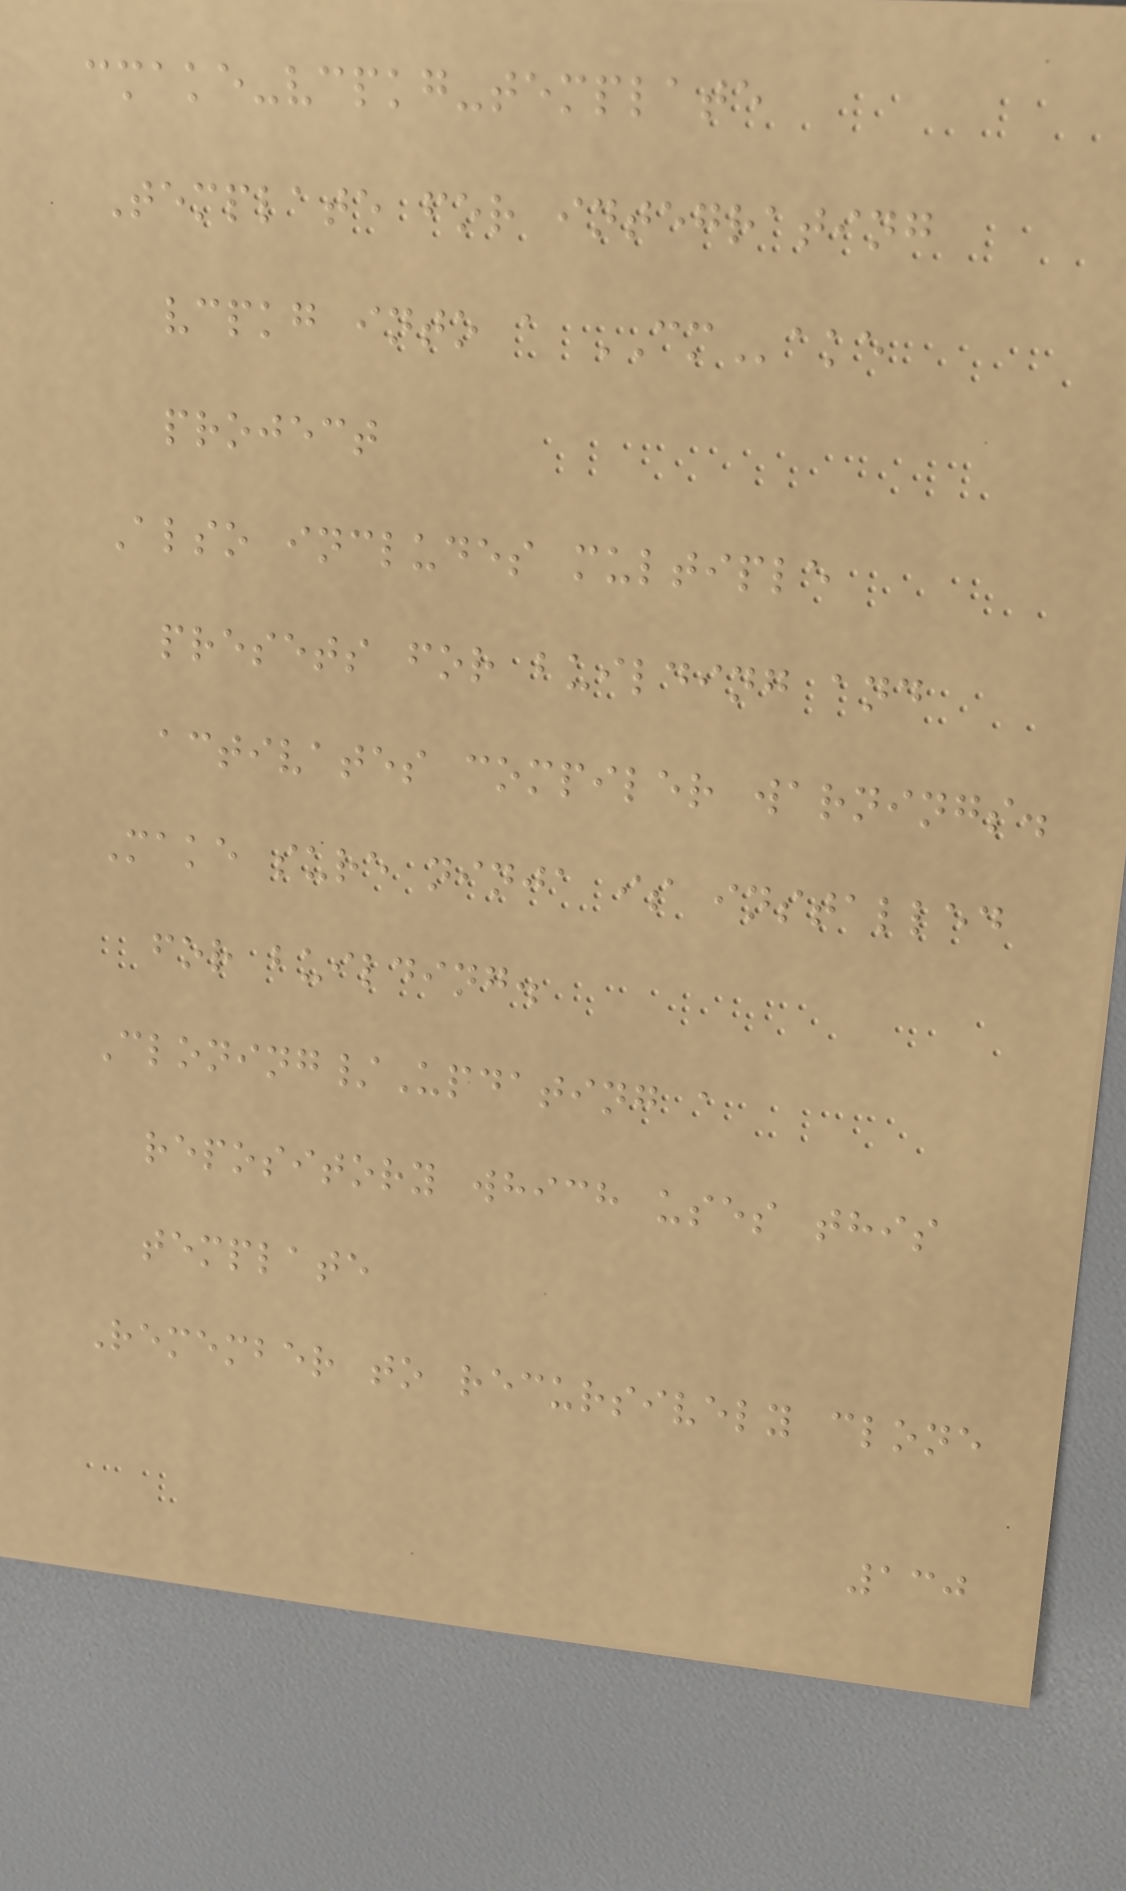cmake-vcpkg-template
Template for integrating
vcpkg into a CMake
project
Also includes multiple
presets for building and
activates compiler warnings.
Make sure ninja is installed
for building.
Cloning/Updating a
repository which uses this
template
Remember to recursively clone
130
